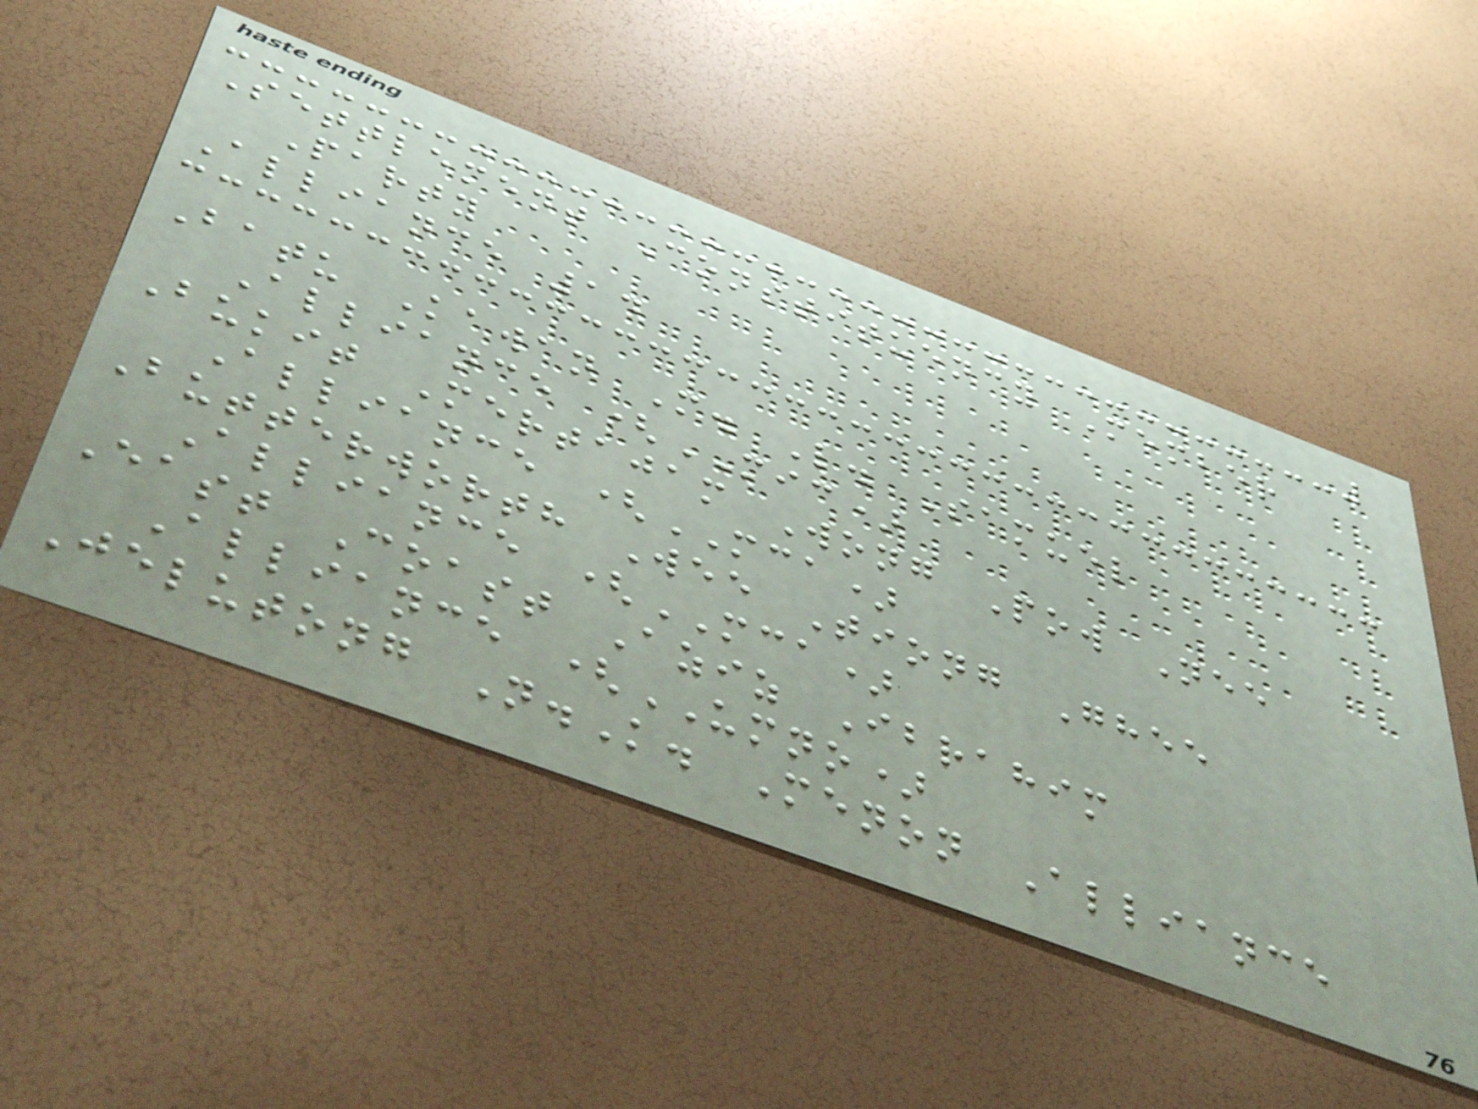Settlement Constituency Member
Party
Alliance 14
Batu Kawan M. L. Samuel
Alliance (MIC)
Bukit Mertajam Wong Pow Nee
Alliance (MCA)
Butterworth Wee Tiong Ghee
Alliance (MCA)
East Coast Aziz Ibrahim
Alliance (UMNO)
Jelutong N.K. Menon Alliance
